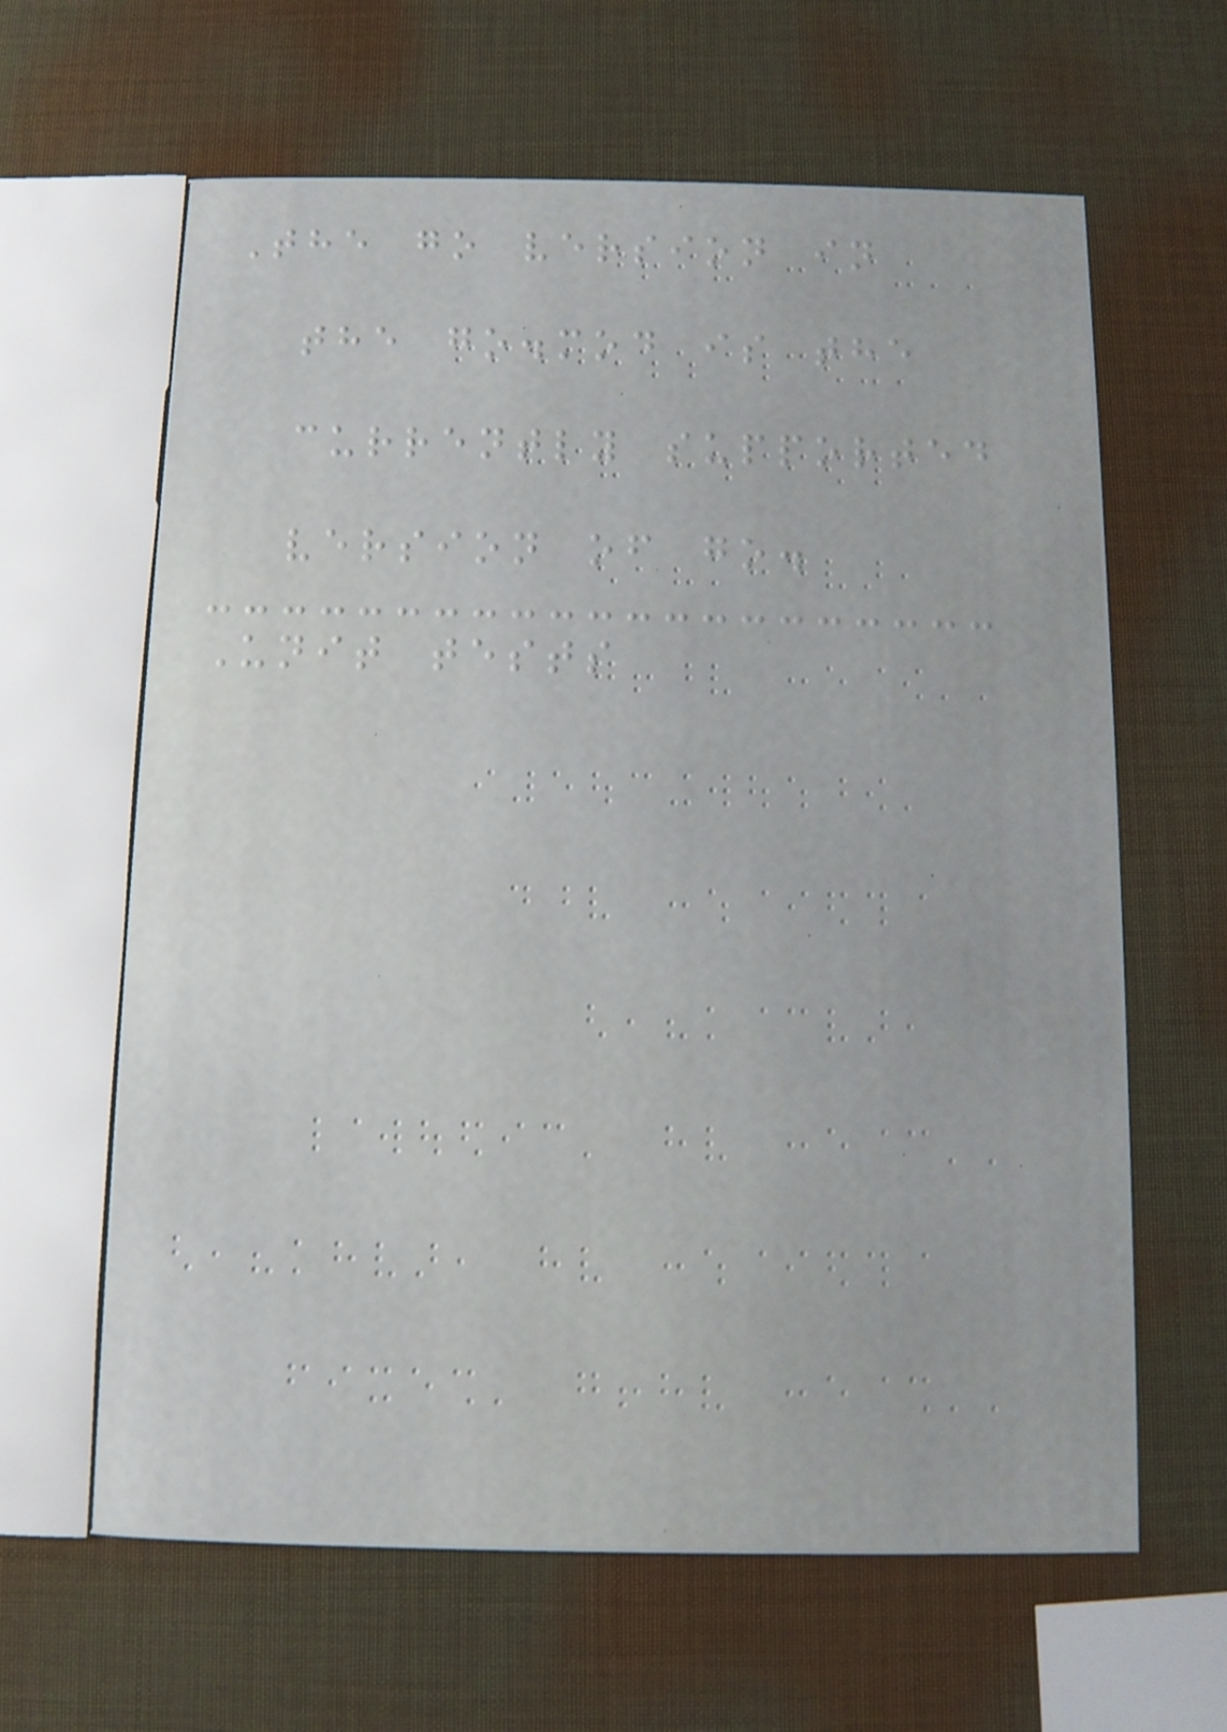The go version in
the go.mod is the
currently supported
version of go.
Unit tests
